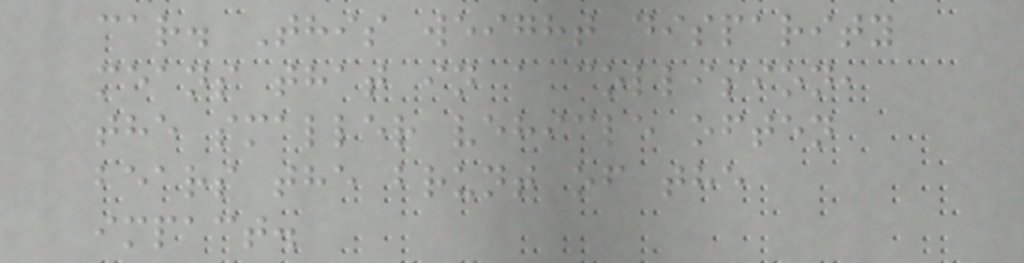car. This weight disparity
means that in a collision,
the smaller vehicle often
bears the brunt of the
impact.
